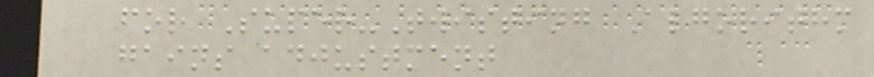for Super-Twisting Algorithm
gains adjustment
